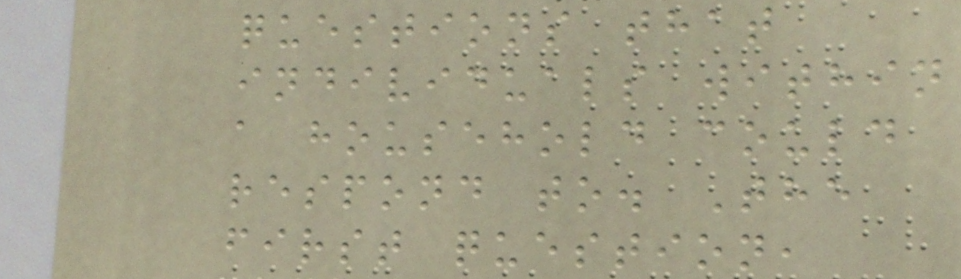questions that
individuals within
a household could
respond to. The
first question,
